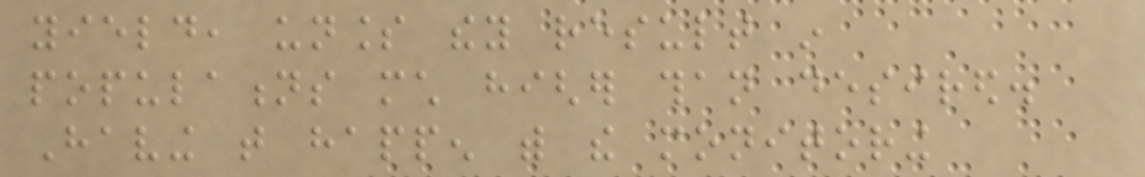yield, unless they result in
populations much higher than desired.
Having that happen with the monitoring
